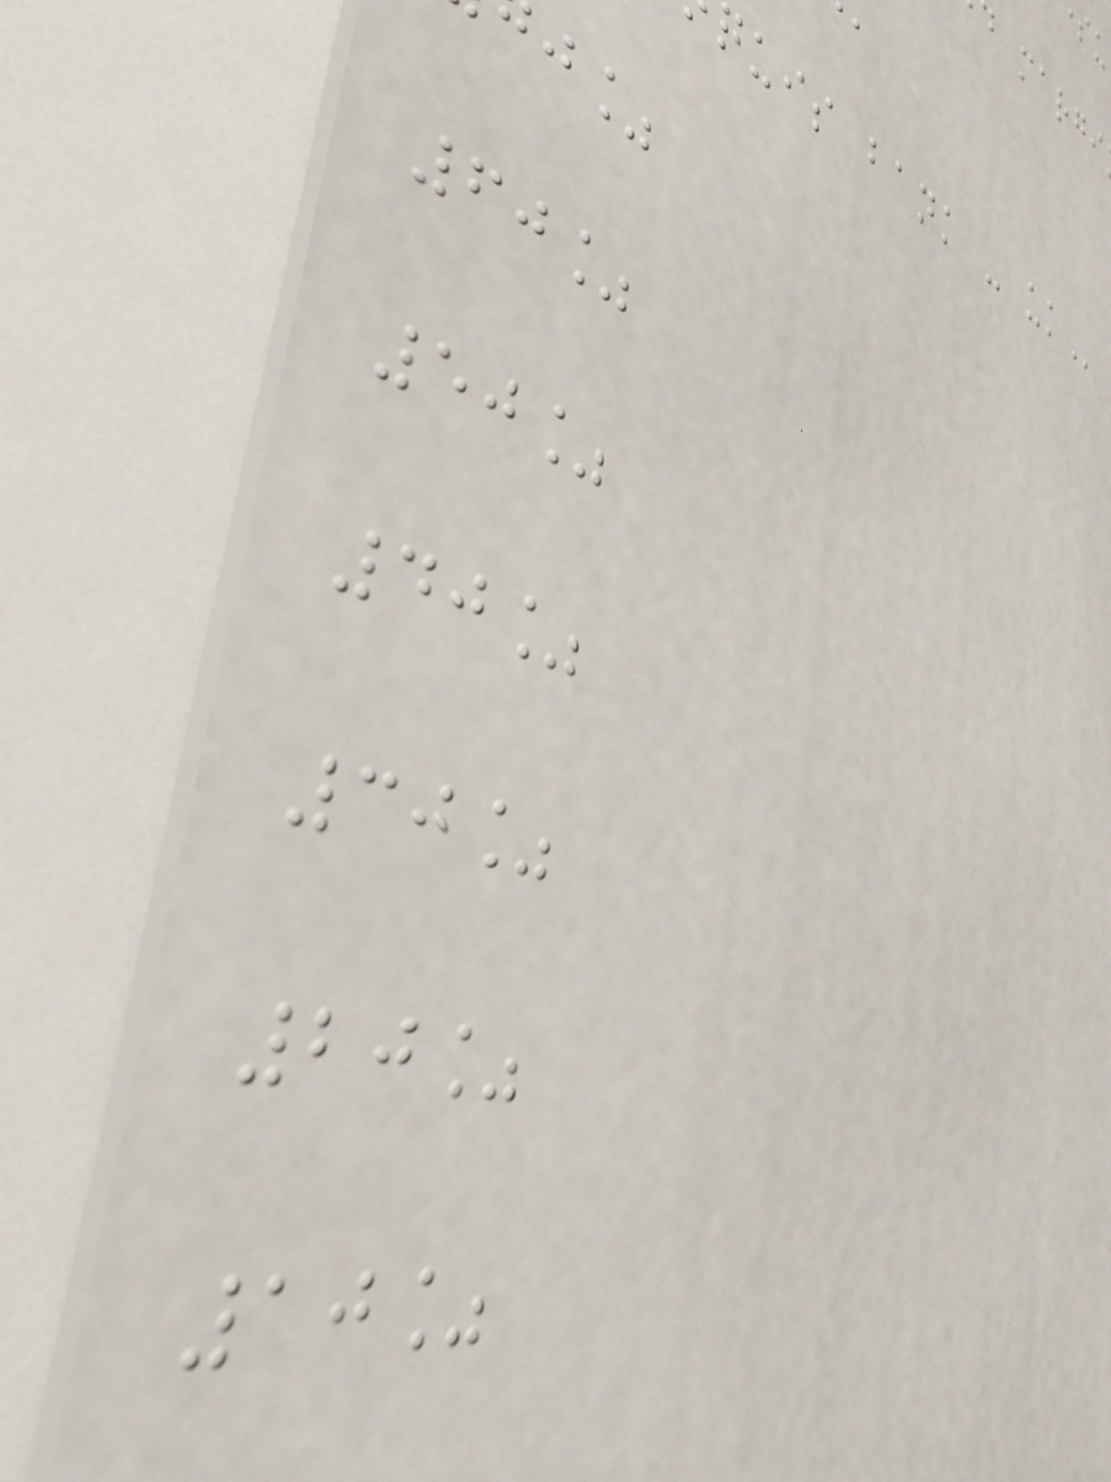quis bank -
60%
50%
40%
30%
20%
10%
